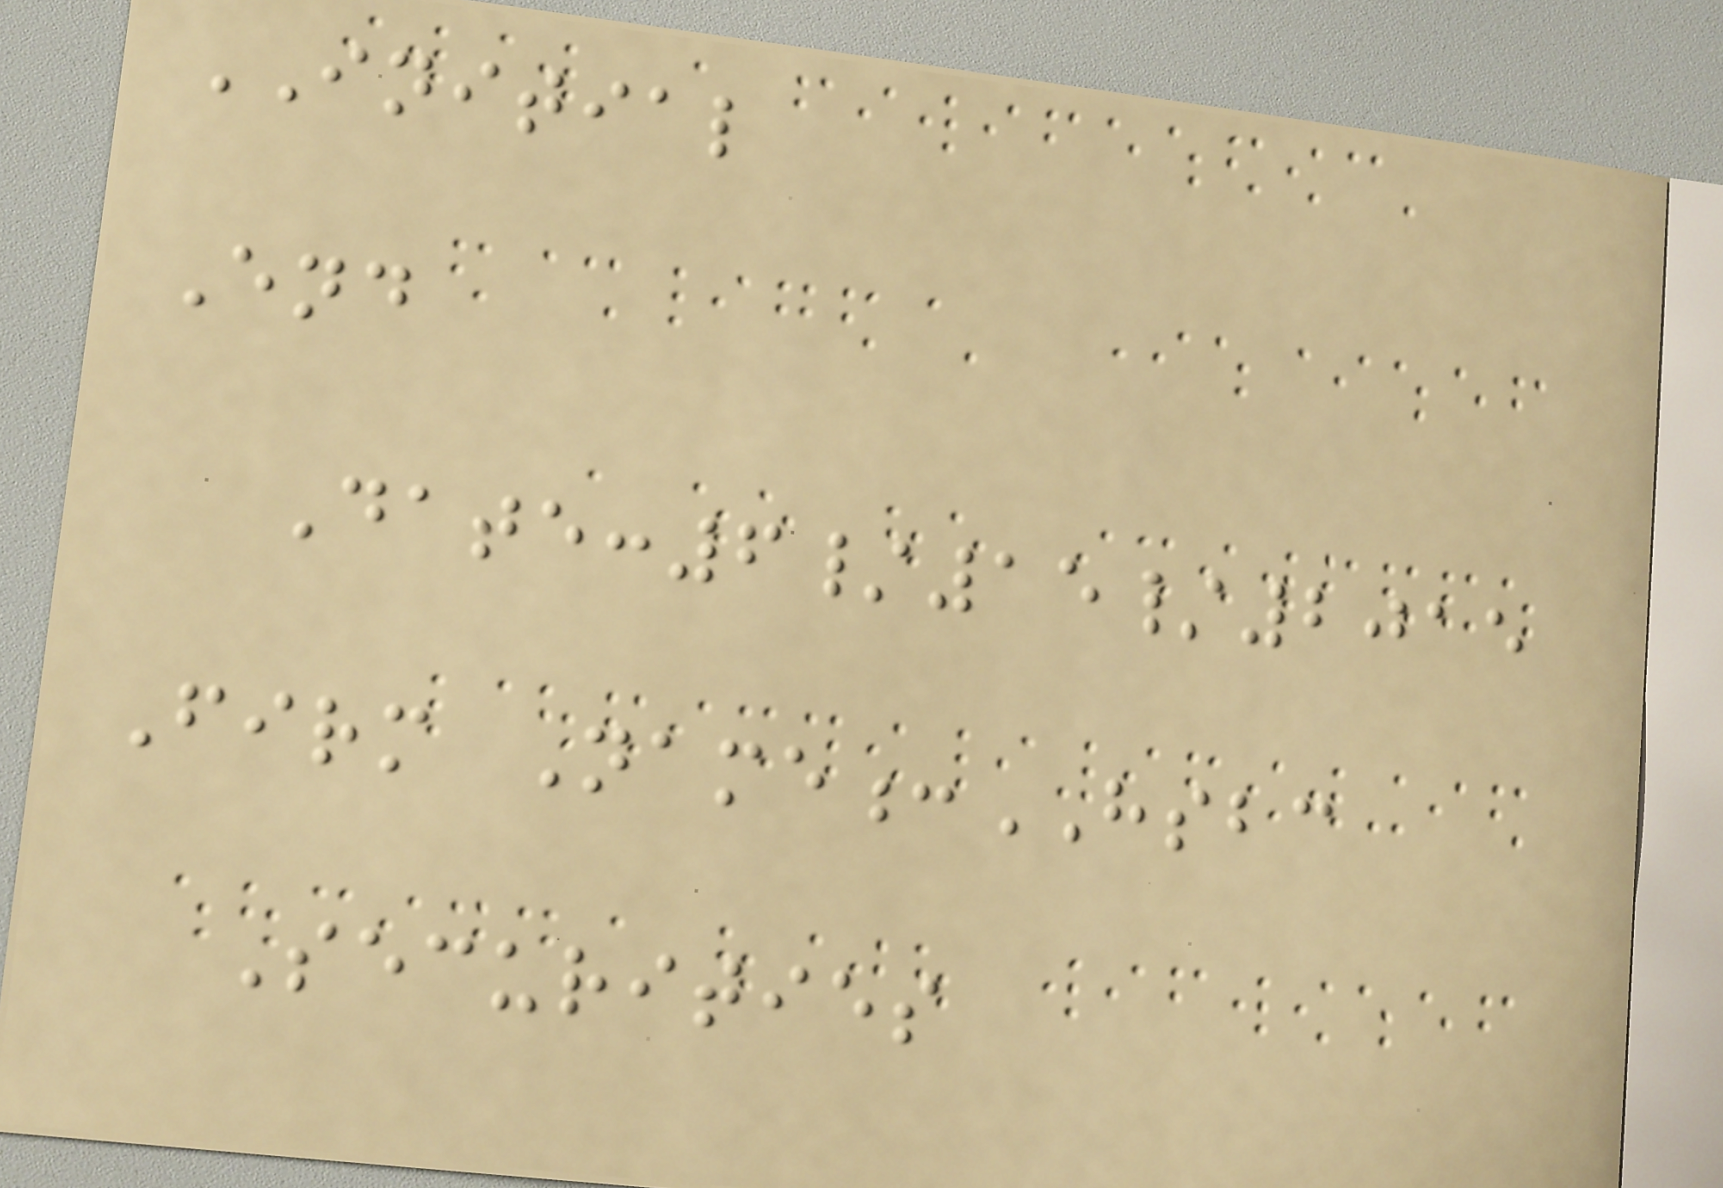INITIAL
End
Date:6/15/2015
Firm Name:HSBC
Securities
